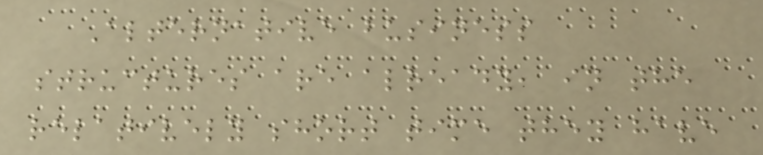Alternative business
structures are already, in the
relatively short time they have
